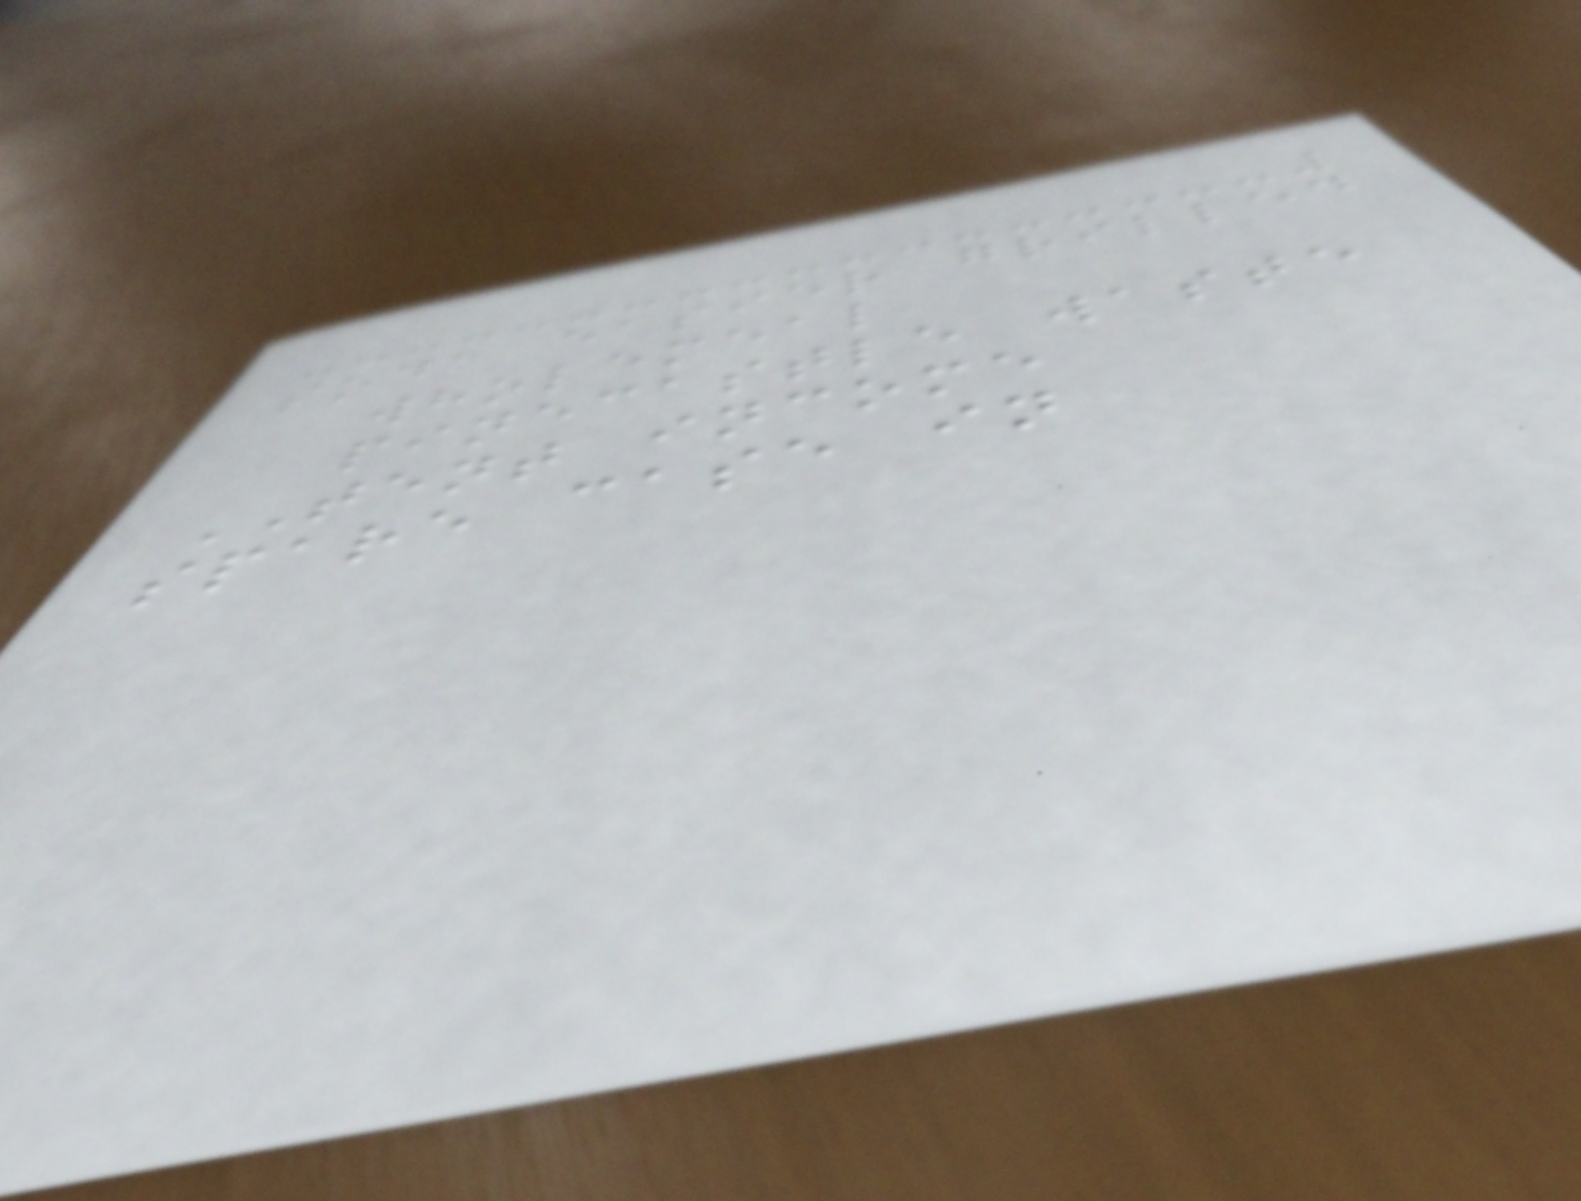soda easier grilled
wholemeal
pinecastle waste
TENT income
spare case in
